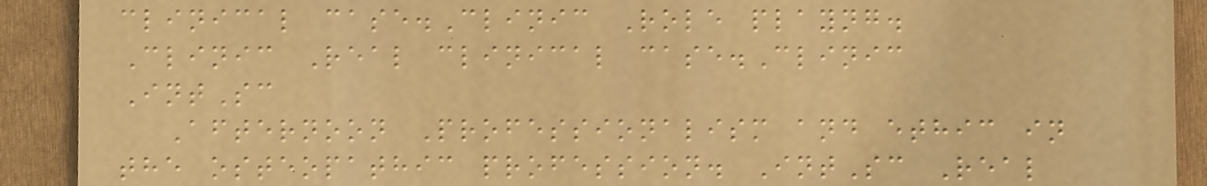clinical case.Clinic Role playng.
Clinic Real clinical case.Clinic
IntSc
Afternoon Professionalism and ethic in
the osteopathic profession. IntSc Real
